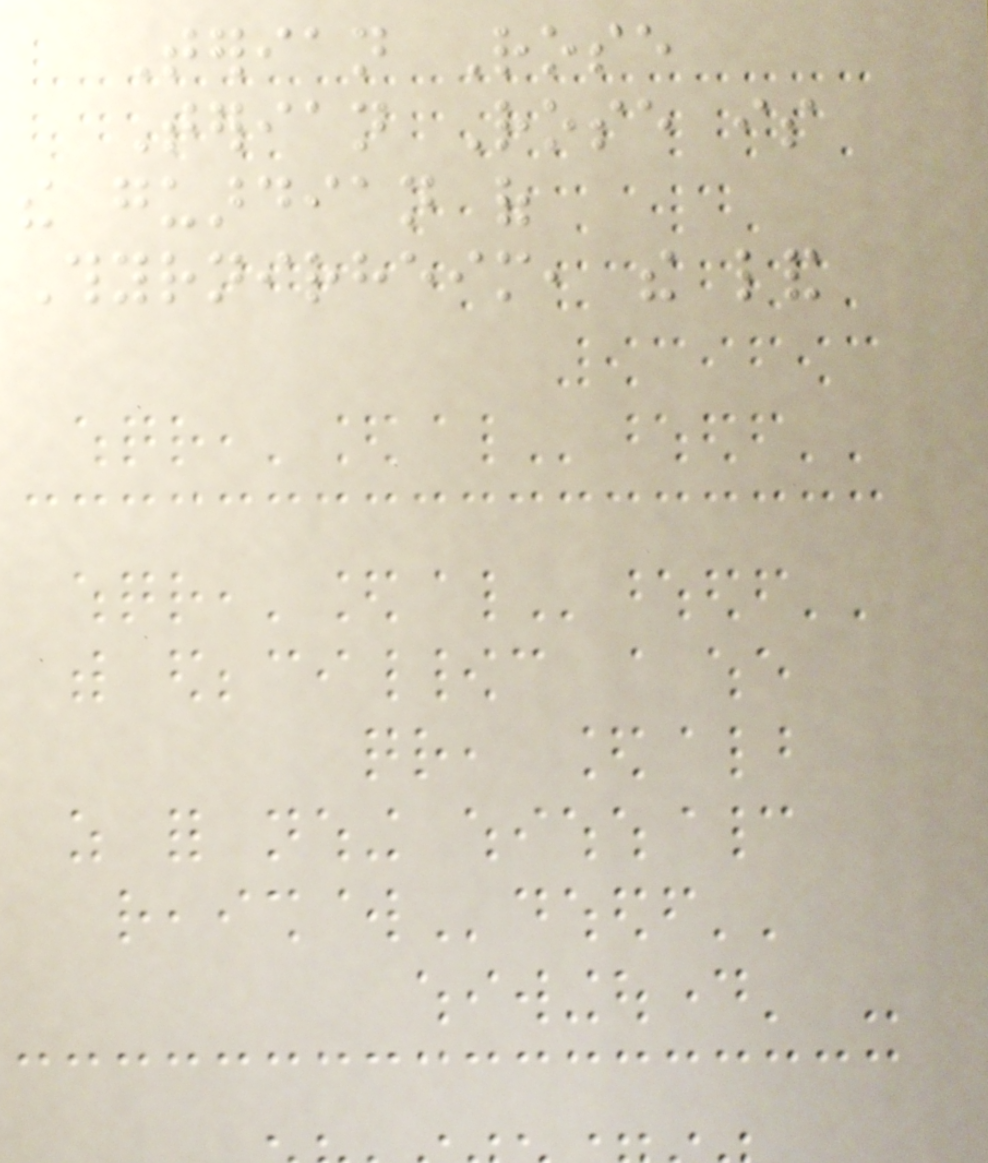Terian Rose
Terian Rose is
the guardian of
Thyrnirheim, the land
